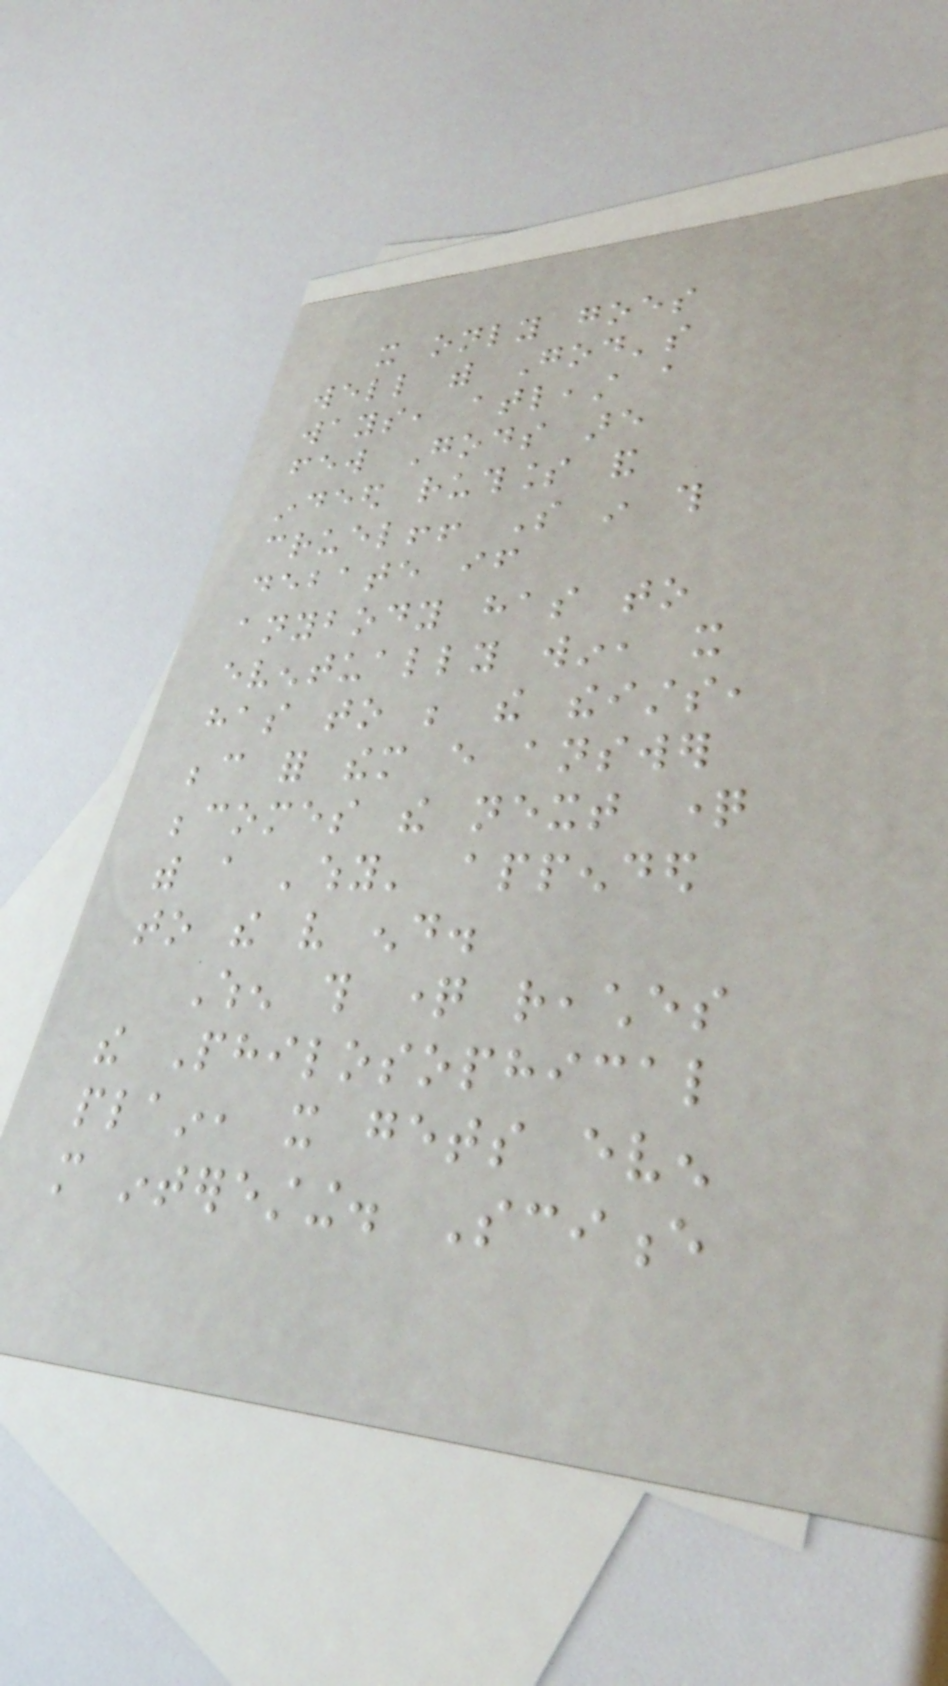it only goes
well with God's
ways, atleast a
few Gods are
indeed ruthless and
cruel!! So in this
debate if
anybody has to
eventually win, it
has to be the theists,
because for them every answer
becomes the next question
with a 'why' appended
to the very end.
When this question reaches
the Philosophical
plain, it gets even
more interesting. Science
